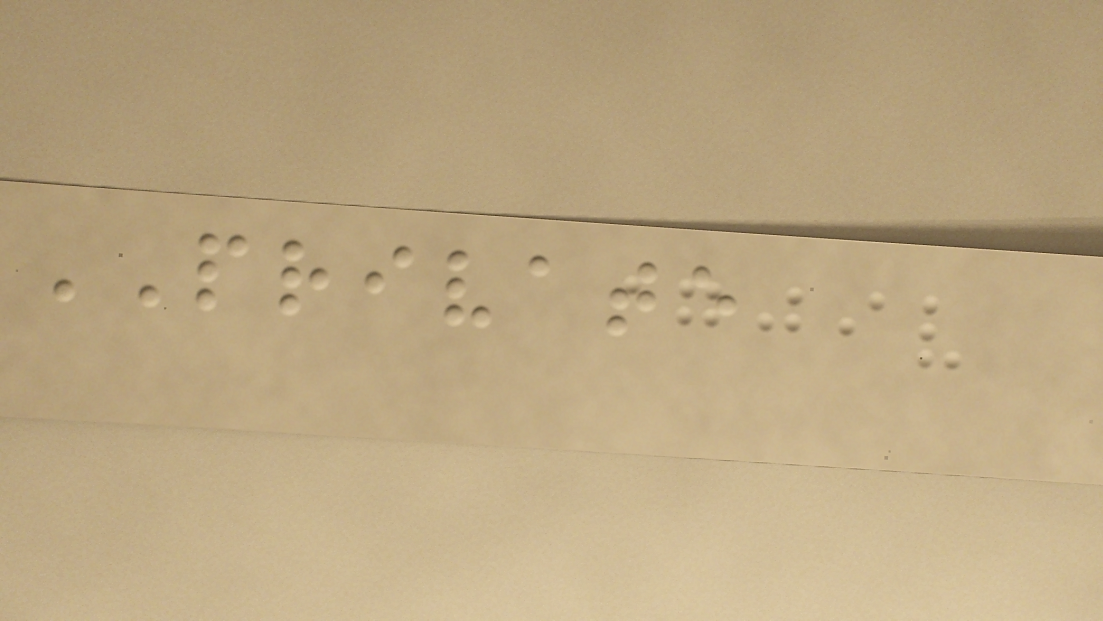PRIVATE
